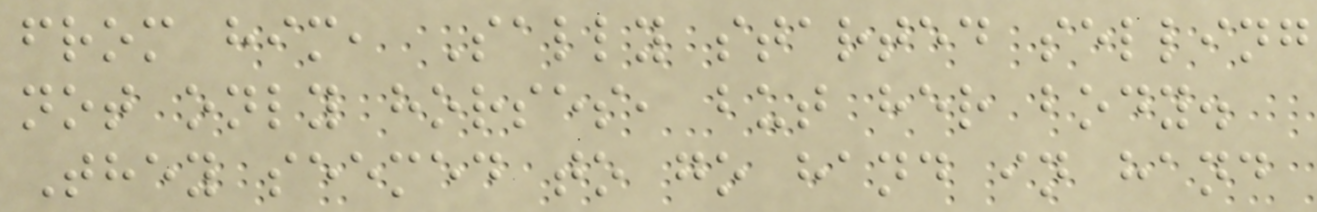from him, Sally started selling
not only horses, but her body.
They seemed to go hand in hand
